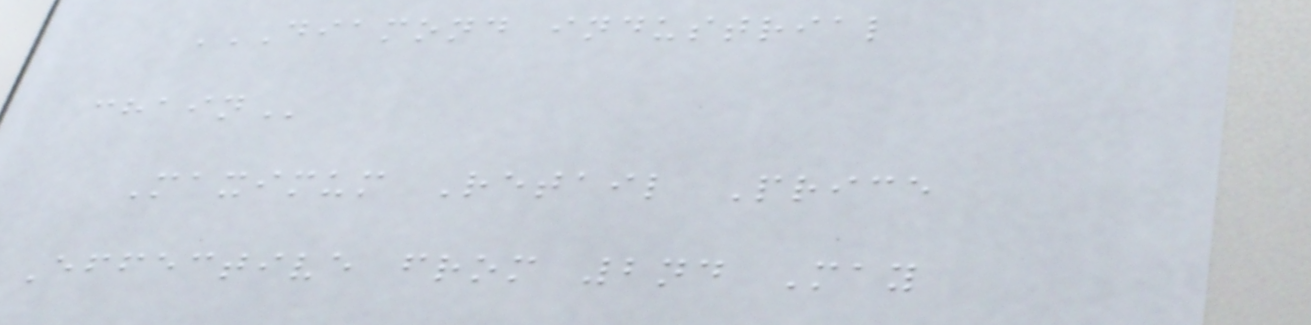DIAMOND INDUSTRIAL
CHAIN
Maximum Retail Price
Effective from 2nd May
